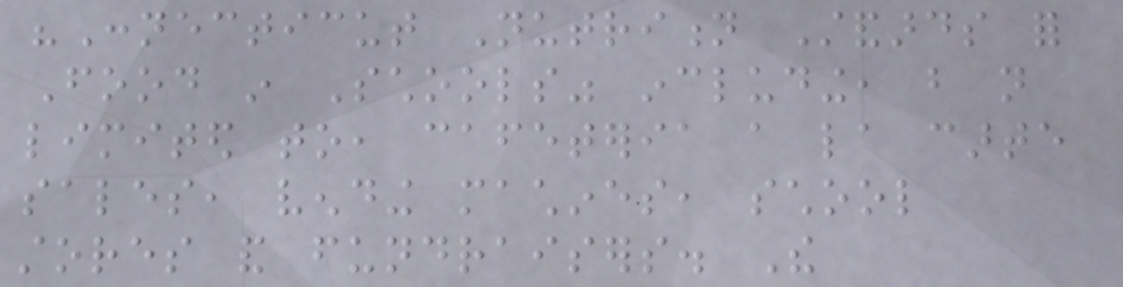"Connecticut Nutrition Standards for
Food in Schools" including, but not
limited to, cafeteria a la carte
sales, vending machines, school
stores and fundraisers. The
